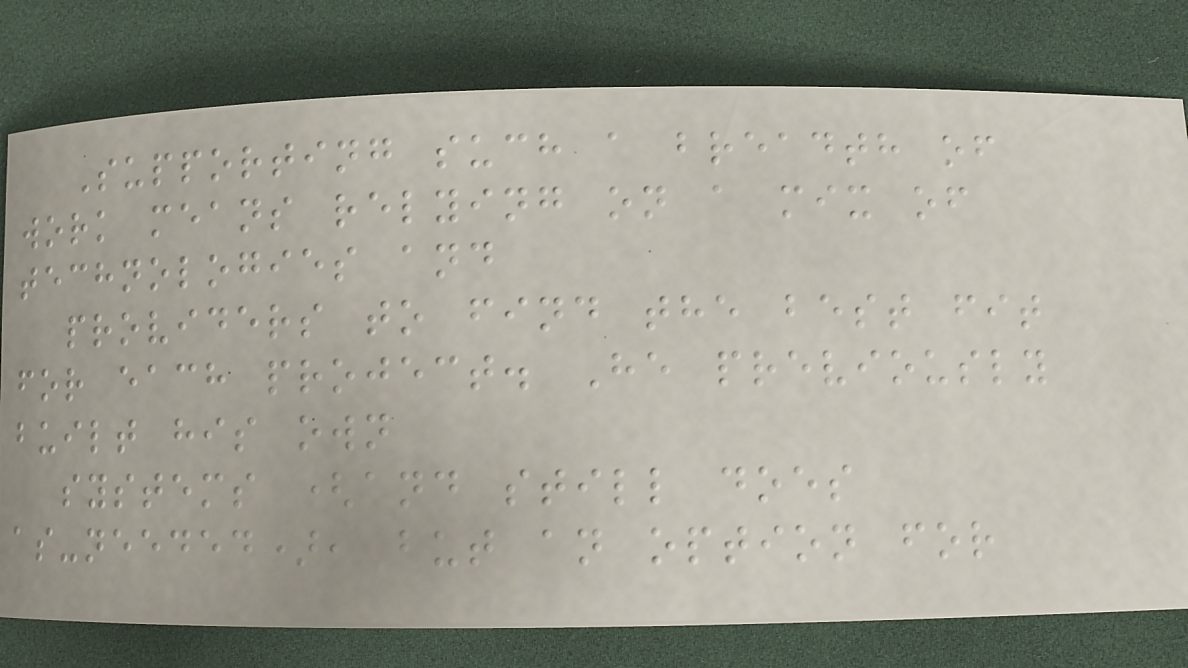Supporting such a breadth of
work means relying on a mix of
technologies and
providers to find the best fit
for each project. He previously
built his own
systems (and still does
as-needed), but an option for
